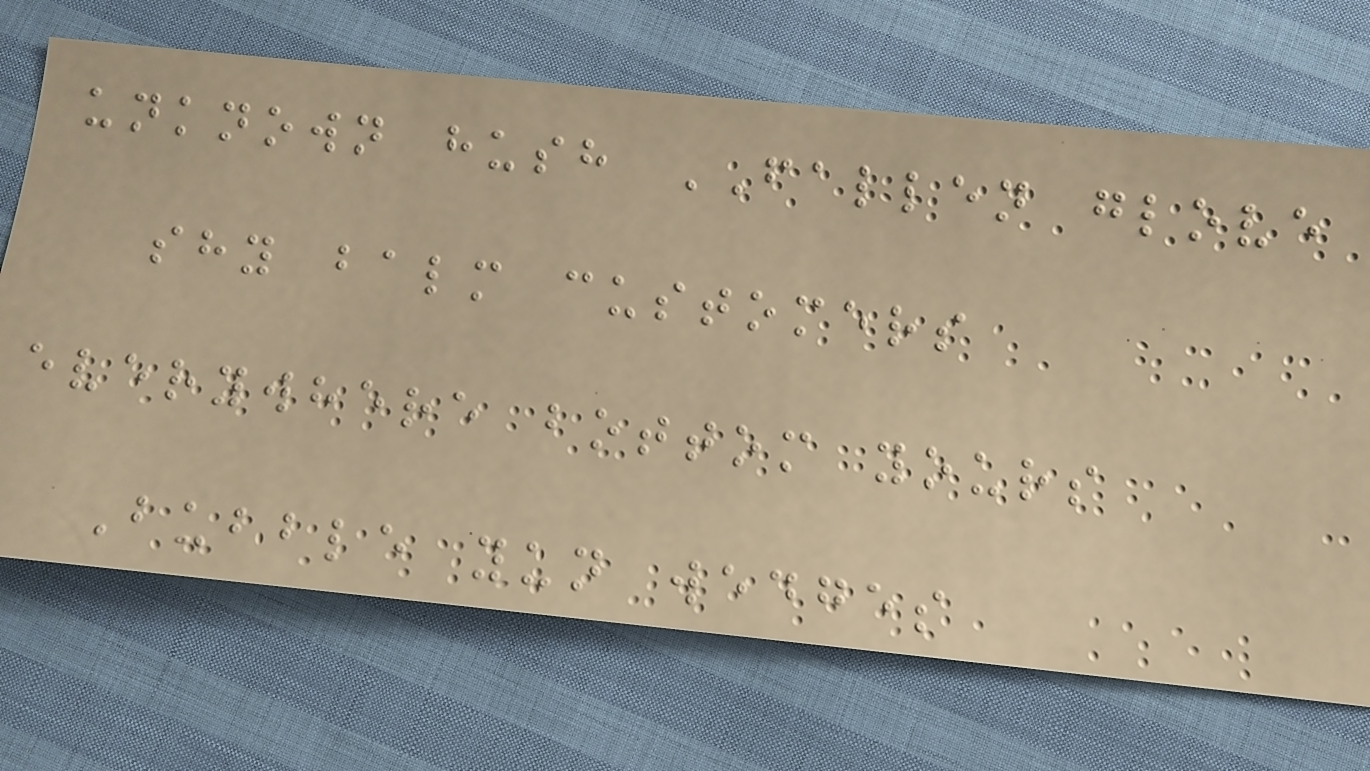unknown hush FALLEN glove
shy balm customers
everywhere bottom yours
Bubble yun wedges
